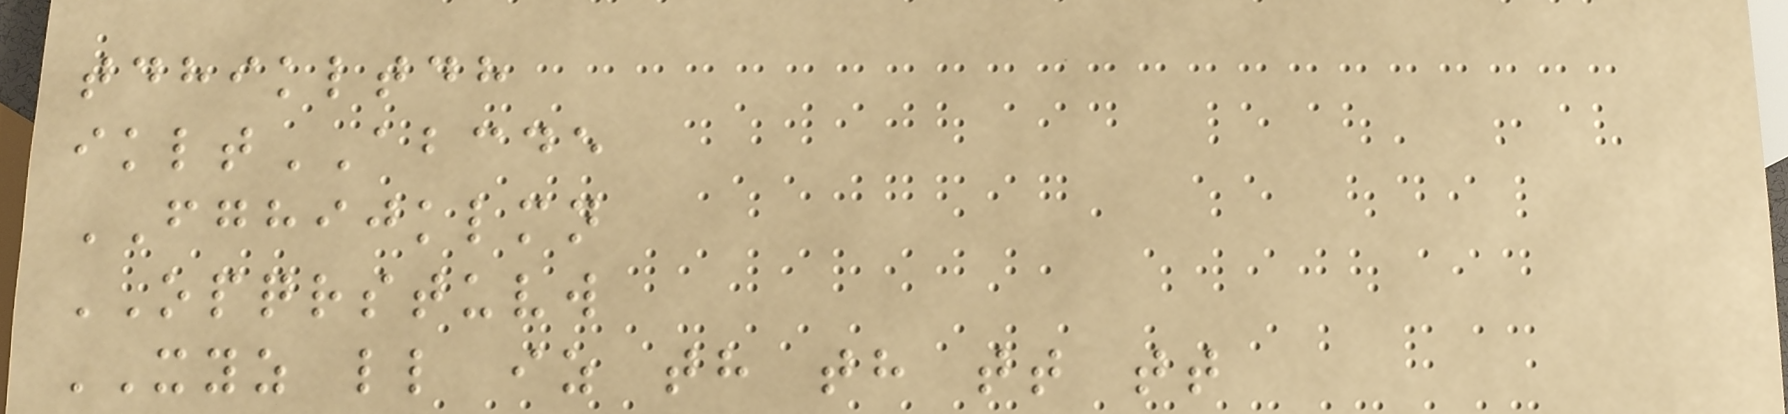tdhikltdh
ikltABCDE
FGHIJKLMN
OPQRSTUVW
XYZ ll iz th th tt tt
